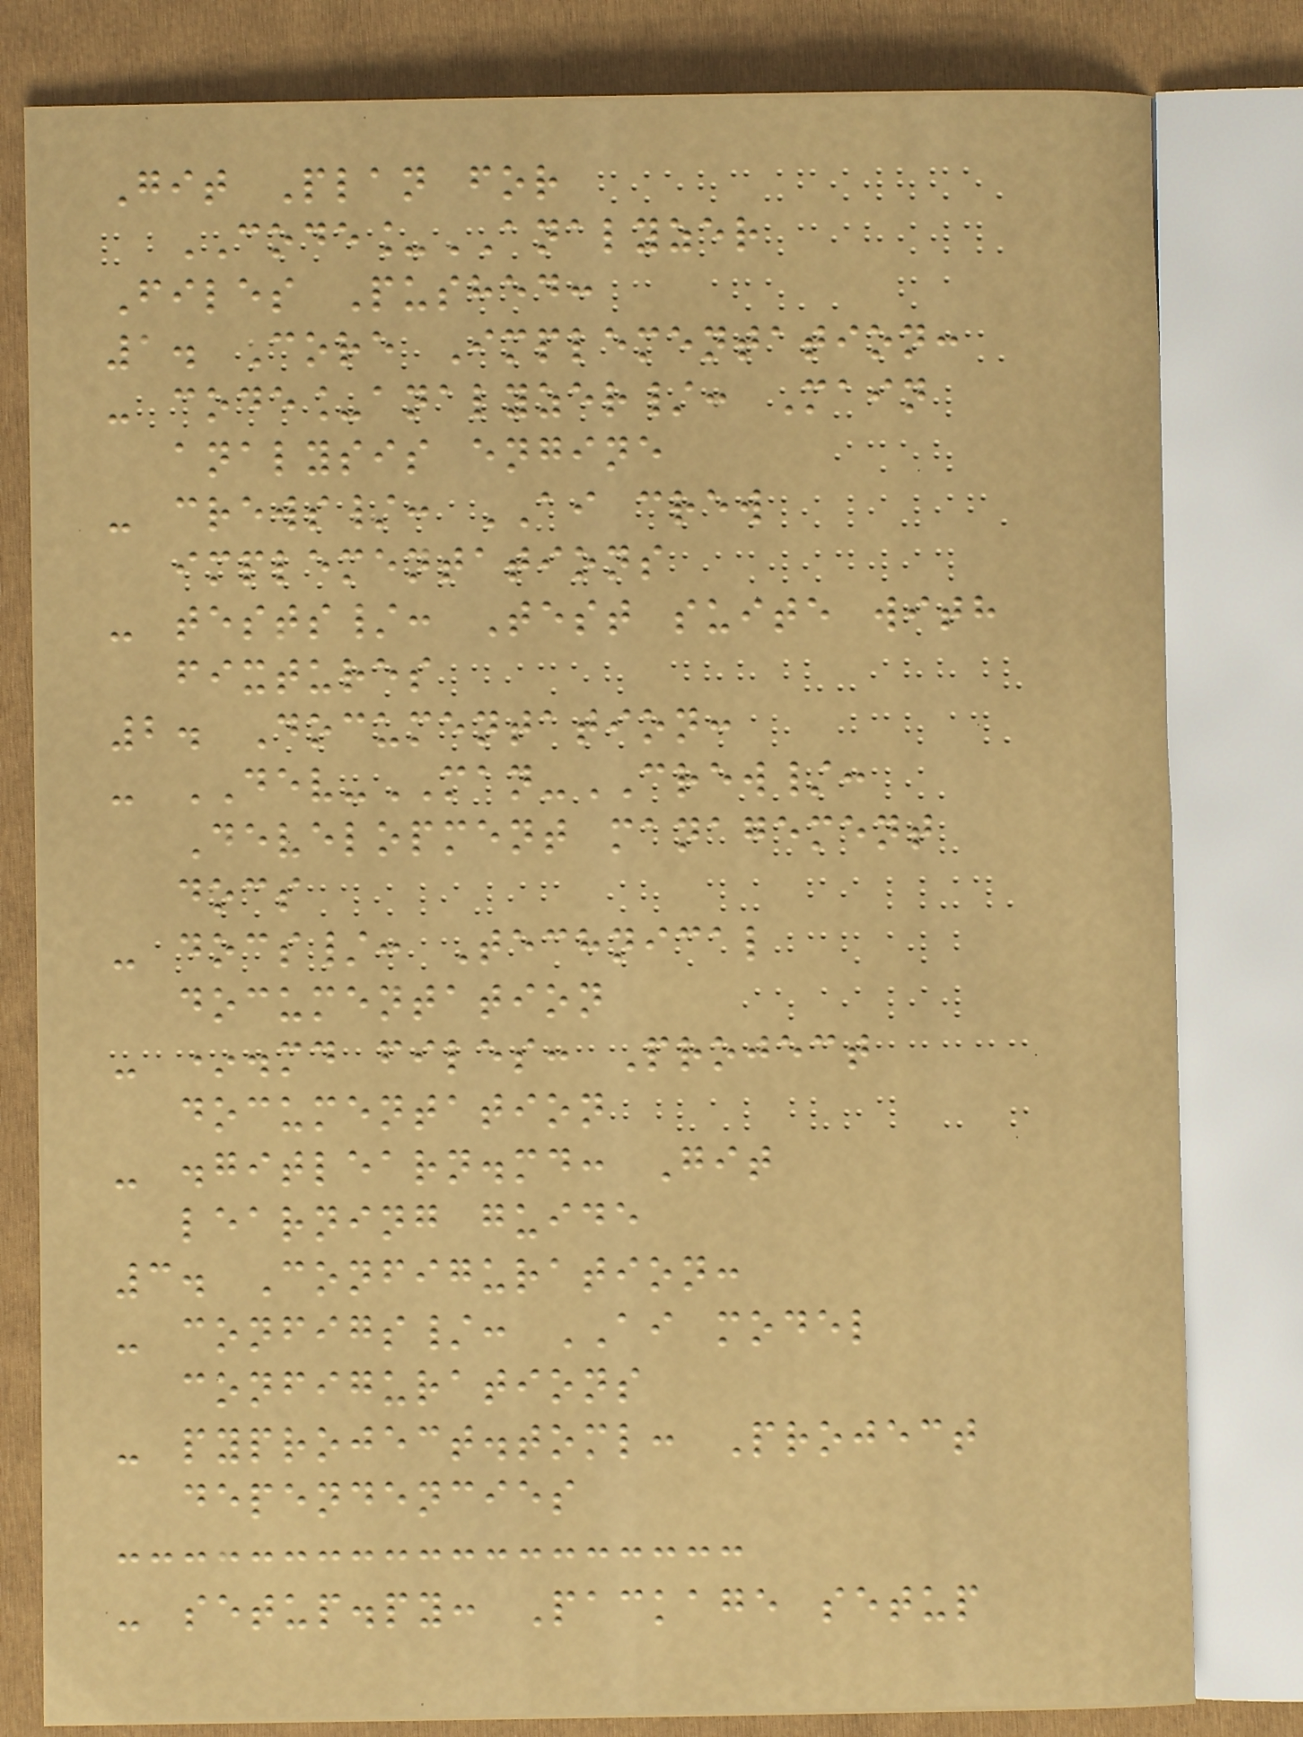Git Plan for
CODE_ANALYZER
Files Pushed:
1. Core Implementation:
- code_analyzer/: Main
analysis engine
- crews/: AI crew
implementations
- tests/: Test suite with
fixtures
2. Documentation:
- DEV-MAN-CREW/:
Development management
docs
- docs/: Technical
documentation
- *.md files: Project
documentation
- .gitlearn.md: Git
learning guide
3. Configuration:
- configs/: AI model
configurations
- pyproject.toml: Project
dependencies
- setup.py: Package setup
